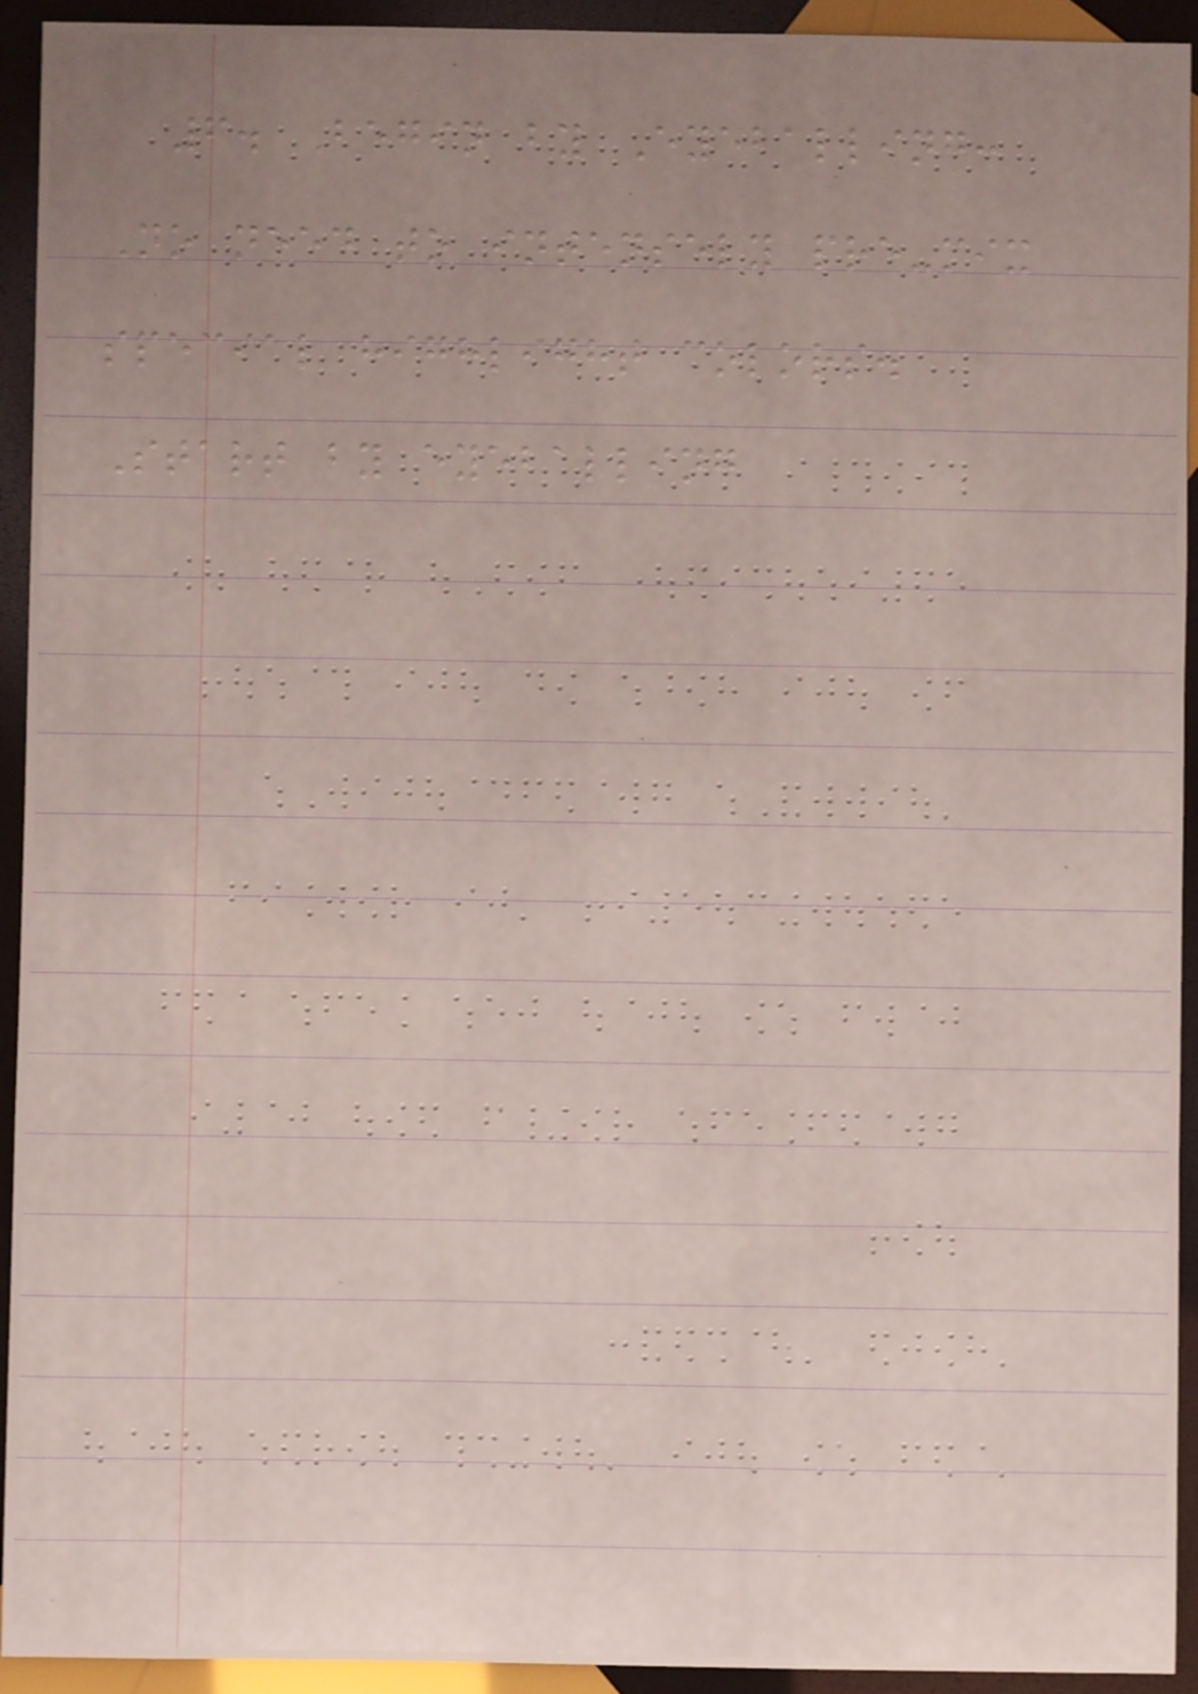6. Begin by Eyeballing:
No need to intensely pre-mix
special highlight colors.
Start by eyeballing
